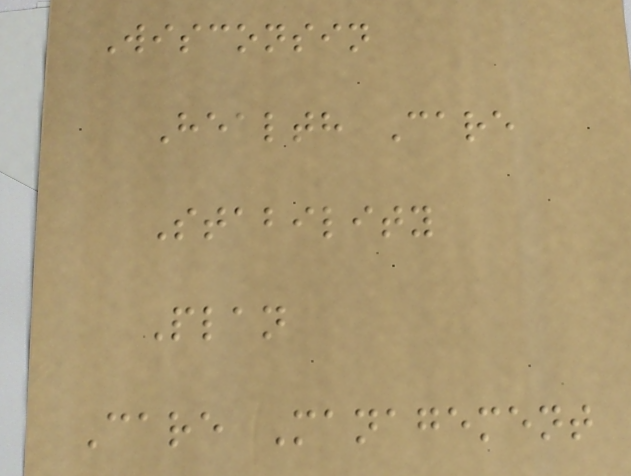Wisconsin
Health Care
Stability
Plan
Care Management
